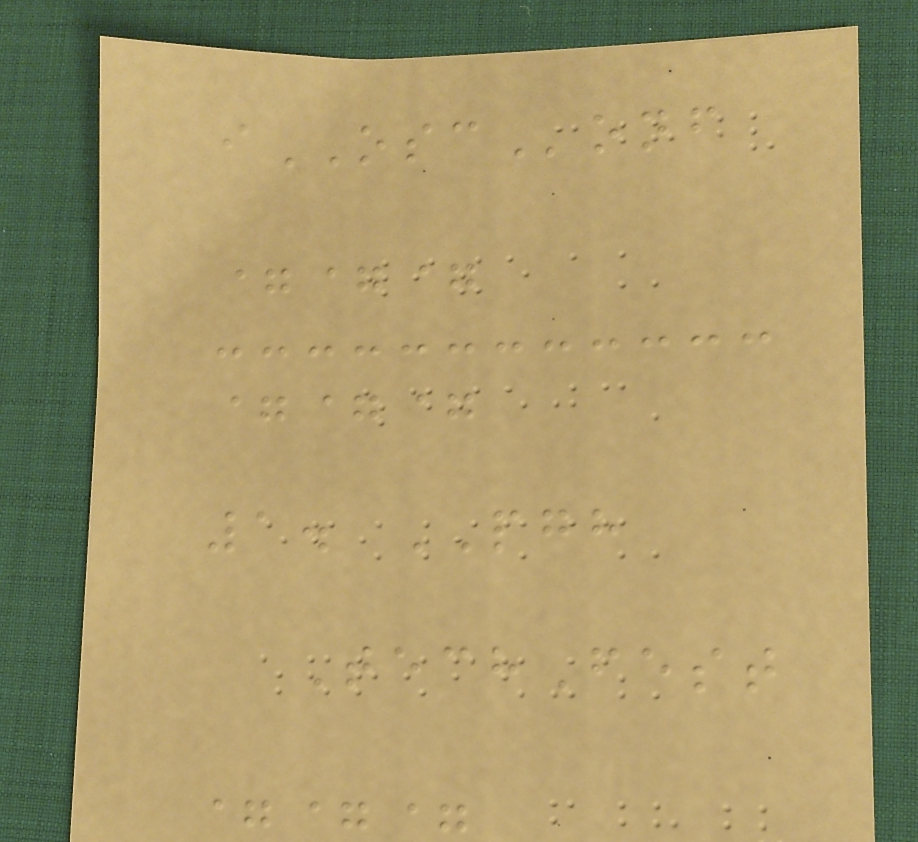iOSConf
===
===
1. PGH
TechFest
===
